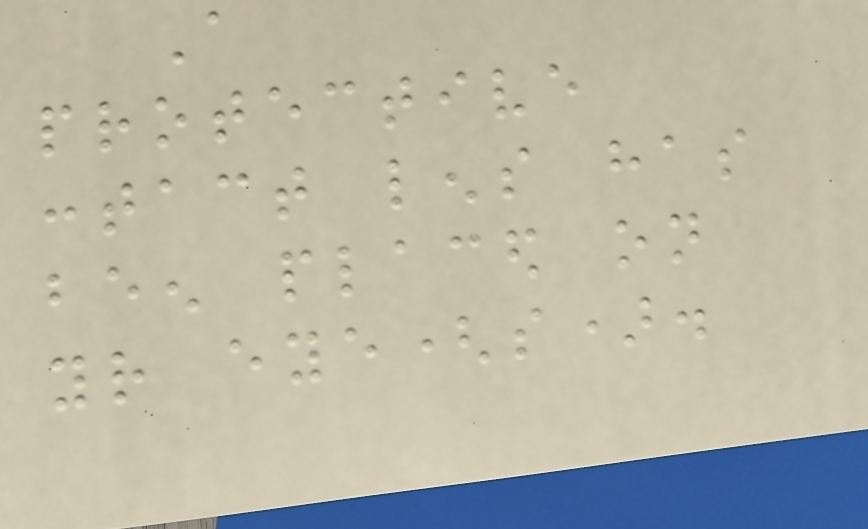A
protective
contact lens has
been placed on
your eye(s).
